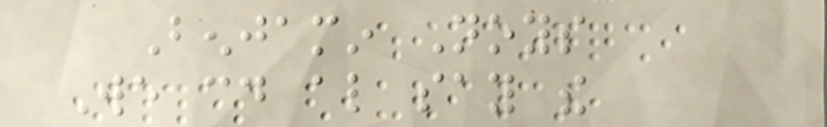Benjamin Noys
We could also say the
